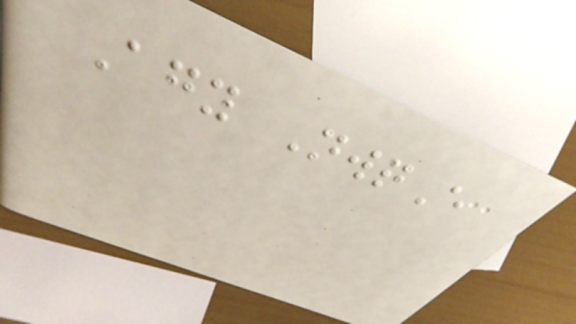Agy NwqE
